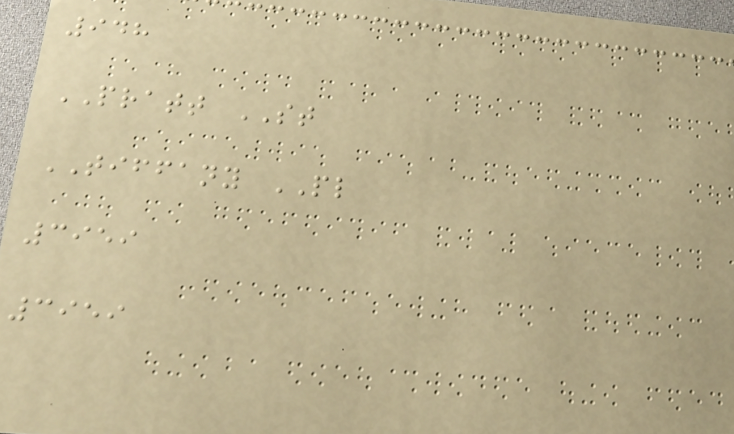948
PRATT ST
TIFFANY PL
3959
3959
